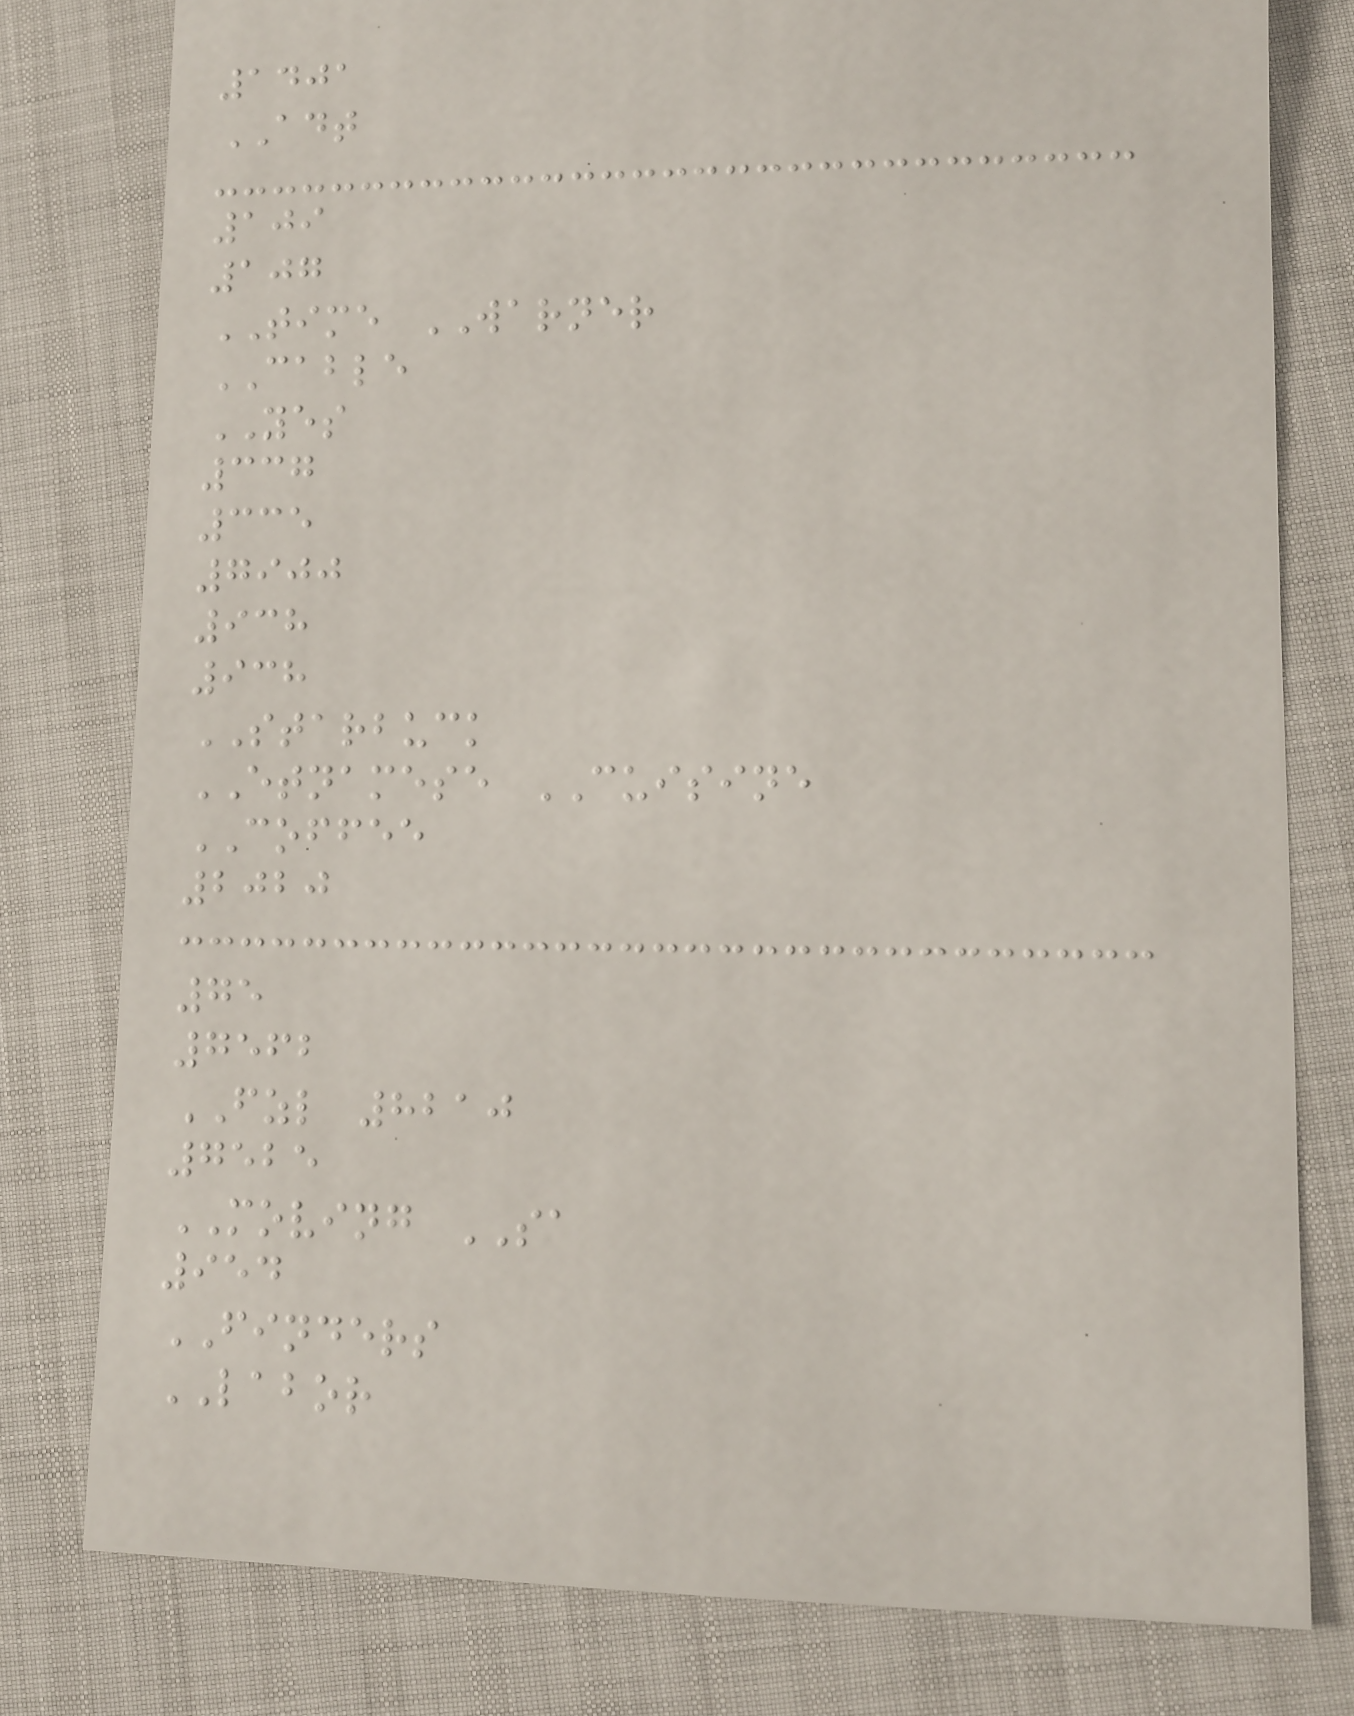1401
ADT
109
107
TIME WARNER
CABLE
YES
337
335
7900
938
938
STARBUCK
ETNAMESE CUISINE
COFFEE
2020
75
7562
FZL 8210
7525
MOVING SA
954
FINDERS
LABOR
